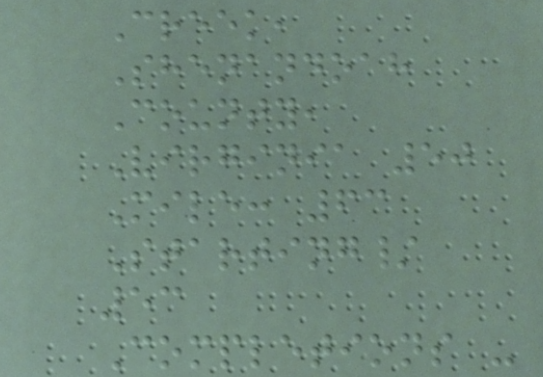Creek,
Shenandoah
County,
Virginia 50
Mile: 63
Starting/
53
Completions -
